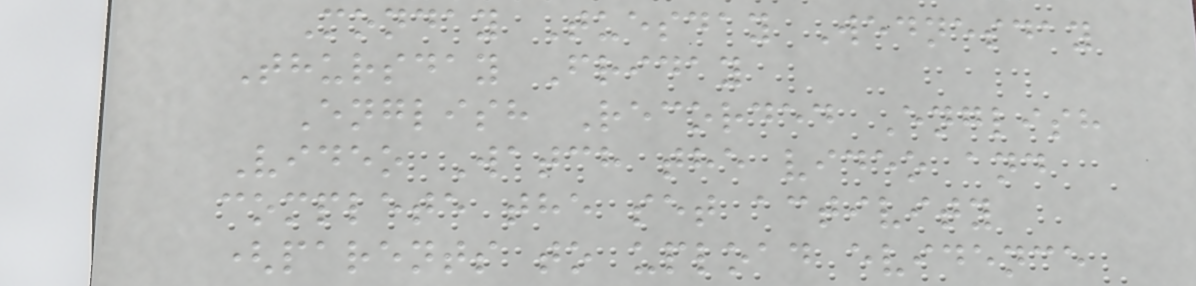Monday Tuesday Wednesday
Thursday Friday
English Recorded English
Video Watch the video and
complete the set activity
(parents to upload evidence
